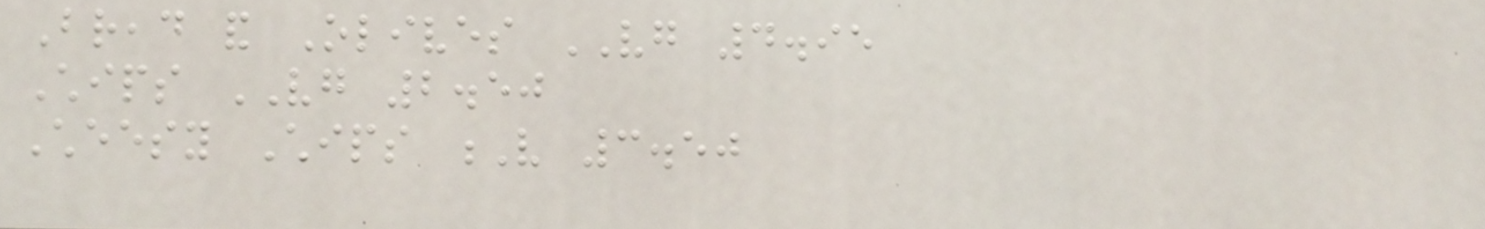Bread and Olives VG 4.95
Chips VG 2.50
Cheesy Chips V 3.50
